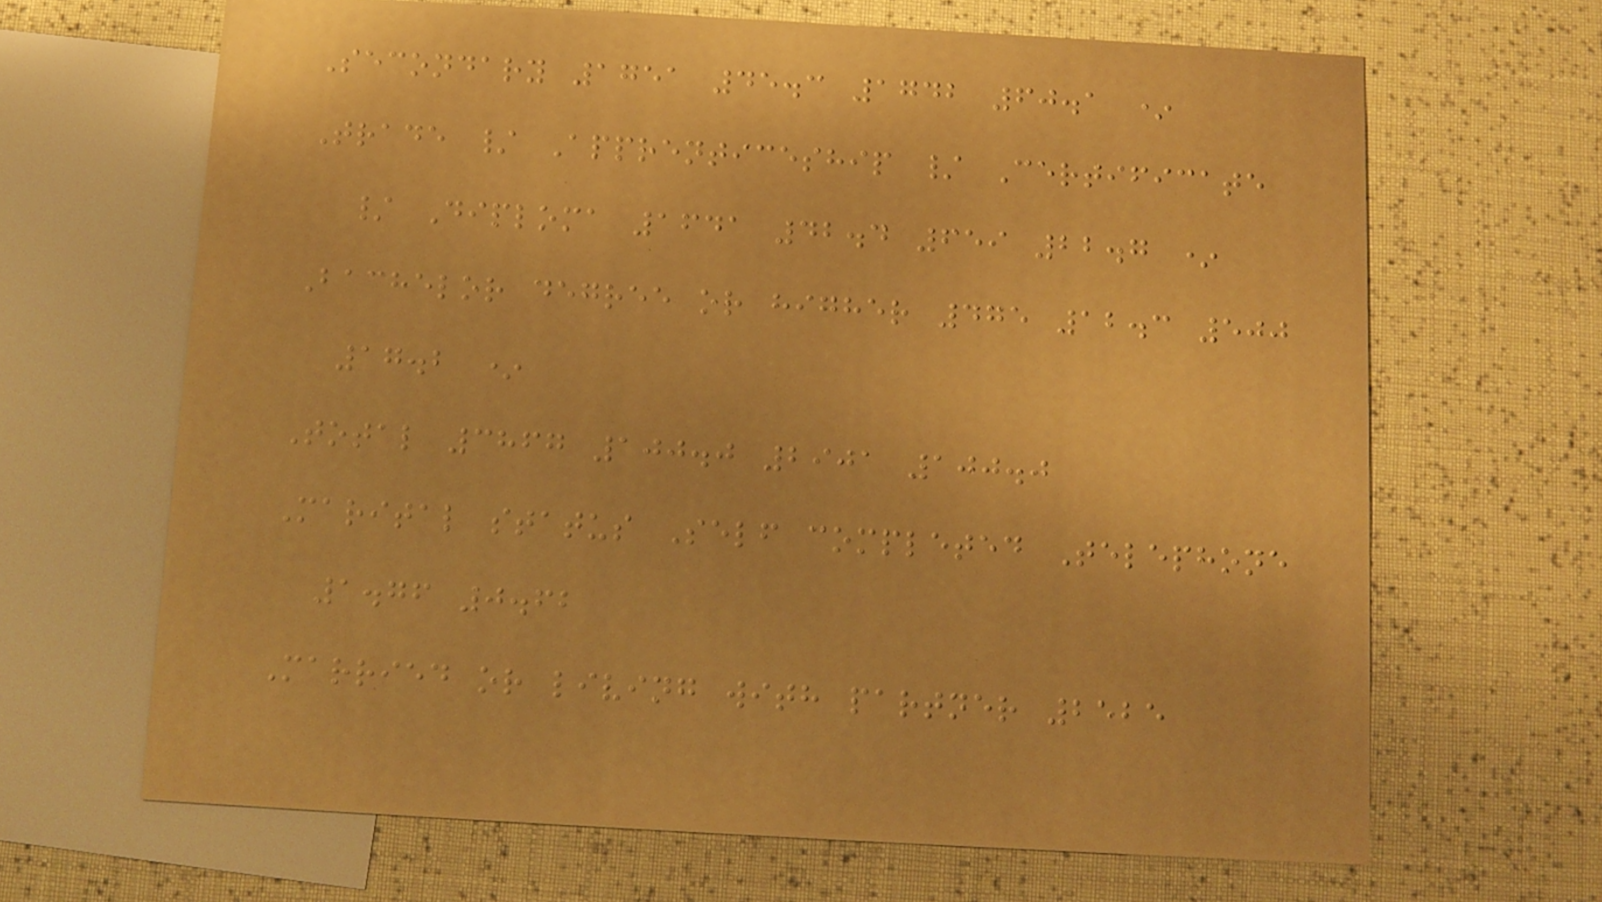Secondary 1751 45.3 1742 60.1 *
Trade / Apprenticeship / Certificate
/ Diploma 1641 42.4 659 22.7 *
Bachelor degree or higher 475 12.3 500
17.2 *
Total 3867 100.0 2901 100.0
Marital status Self completed Telephone
1.76 0.62
Married or living with partner 2525
